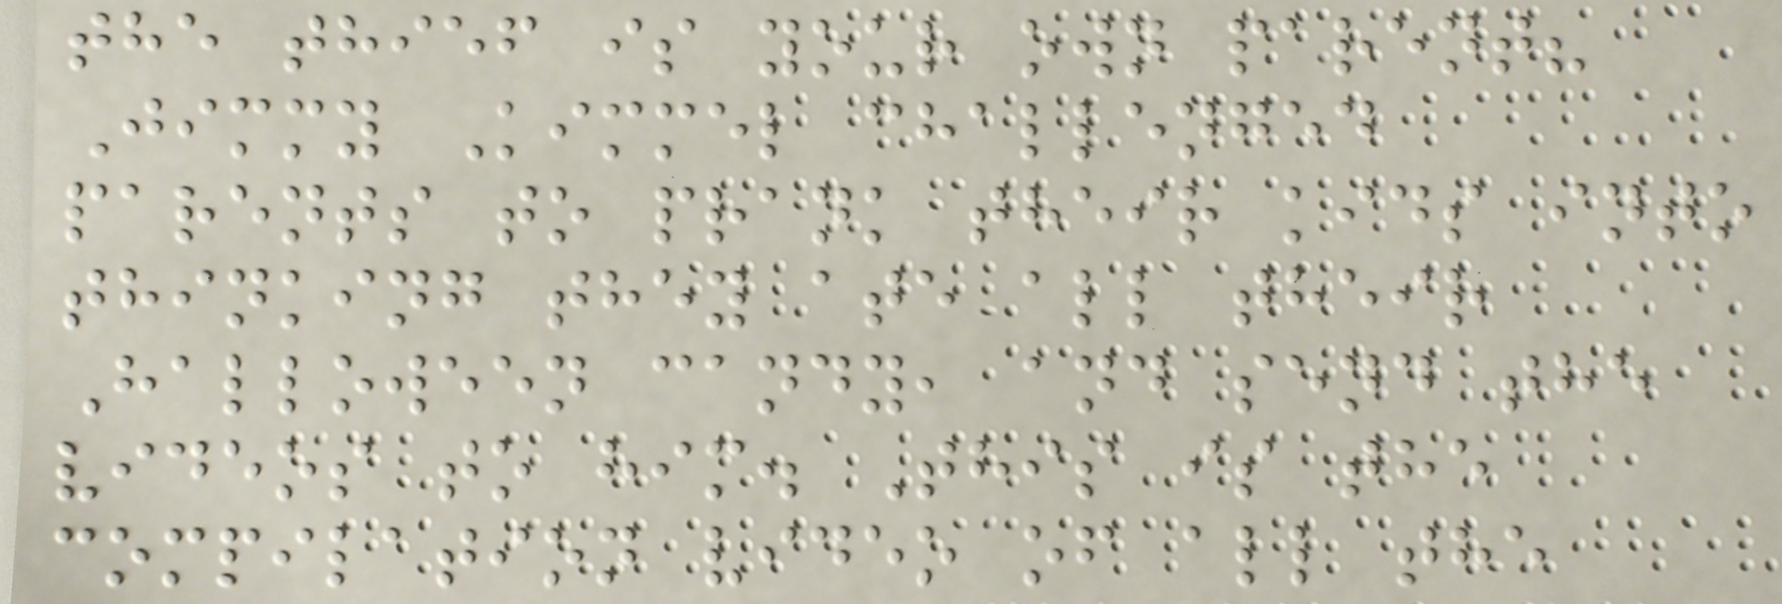the thief is your own parent?
Jimmy Kimmel challenged
parents to prank their kids into
thinking they ate all their
Halloween candy, and send the
videos to him. This is the
compilation video of all the
